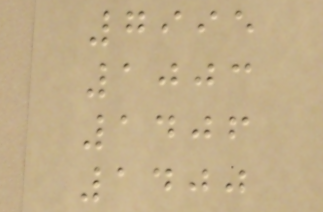7995
1003
1406
1400
